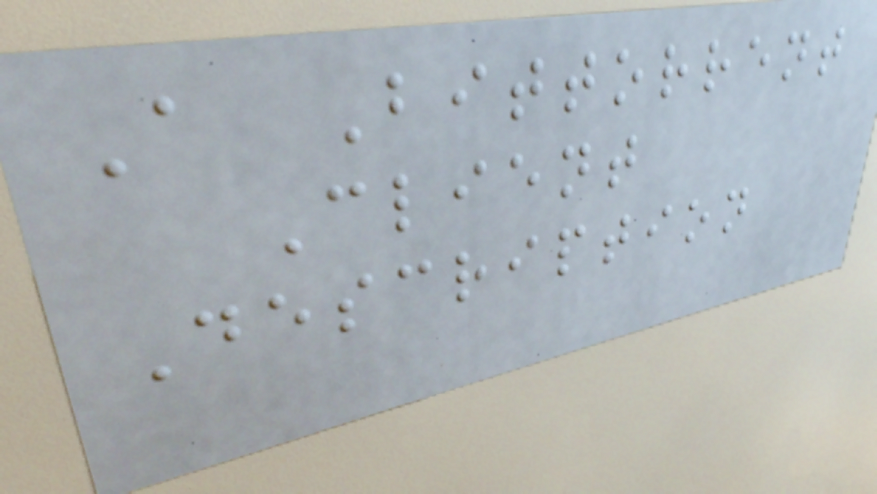A Bittorrent
Client
Description
